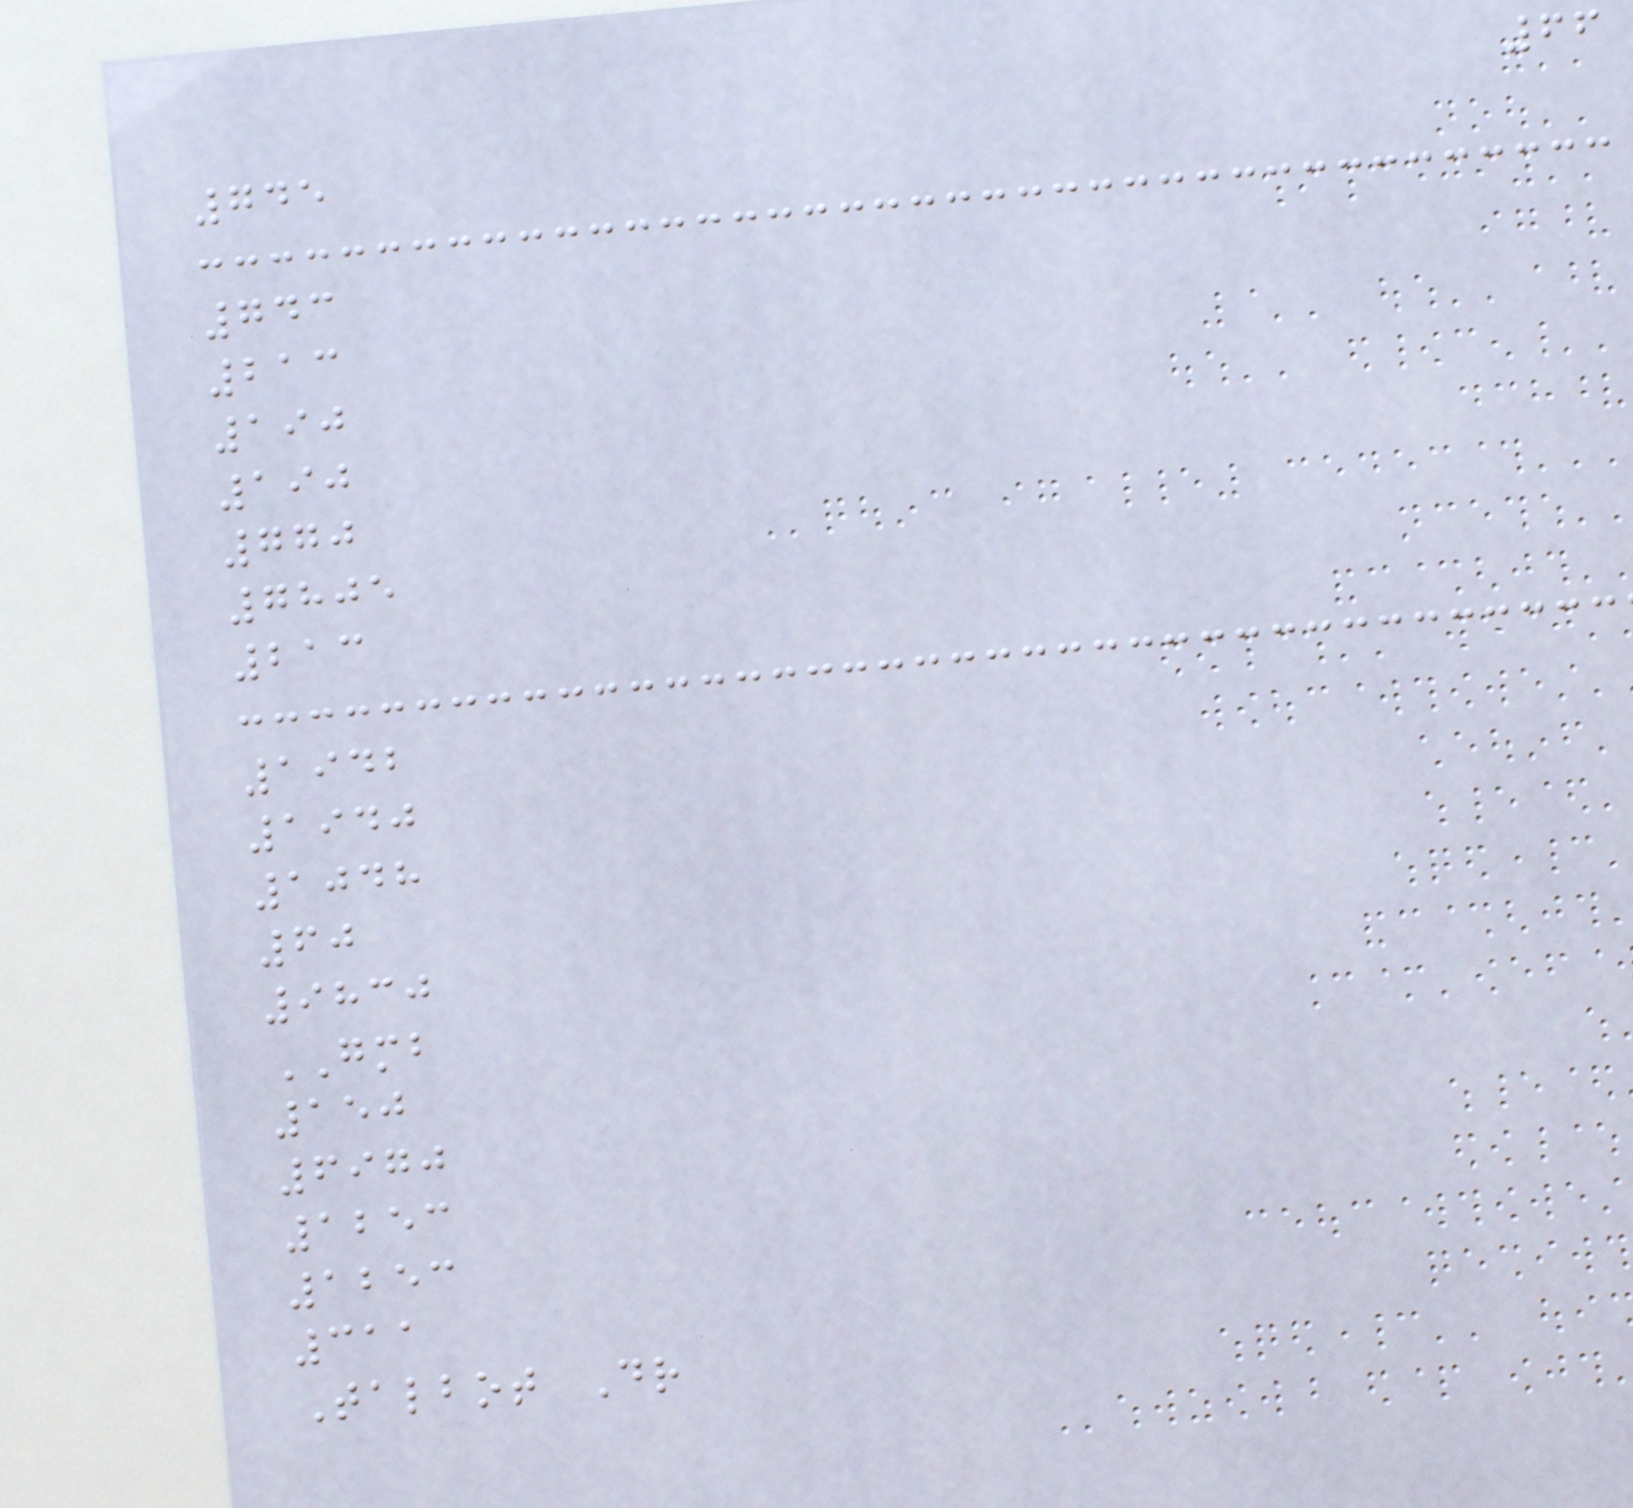66
745
743
213
190
190
770
7805
213
1942
1940
1048
60
9830
GMB
150
6970
1253
1253
311
Talbot Dr
